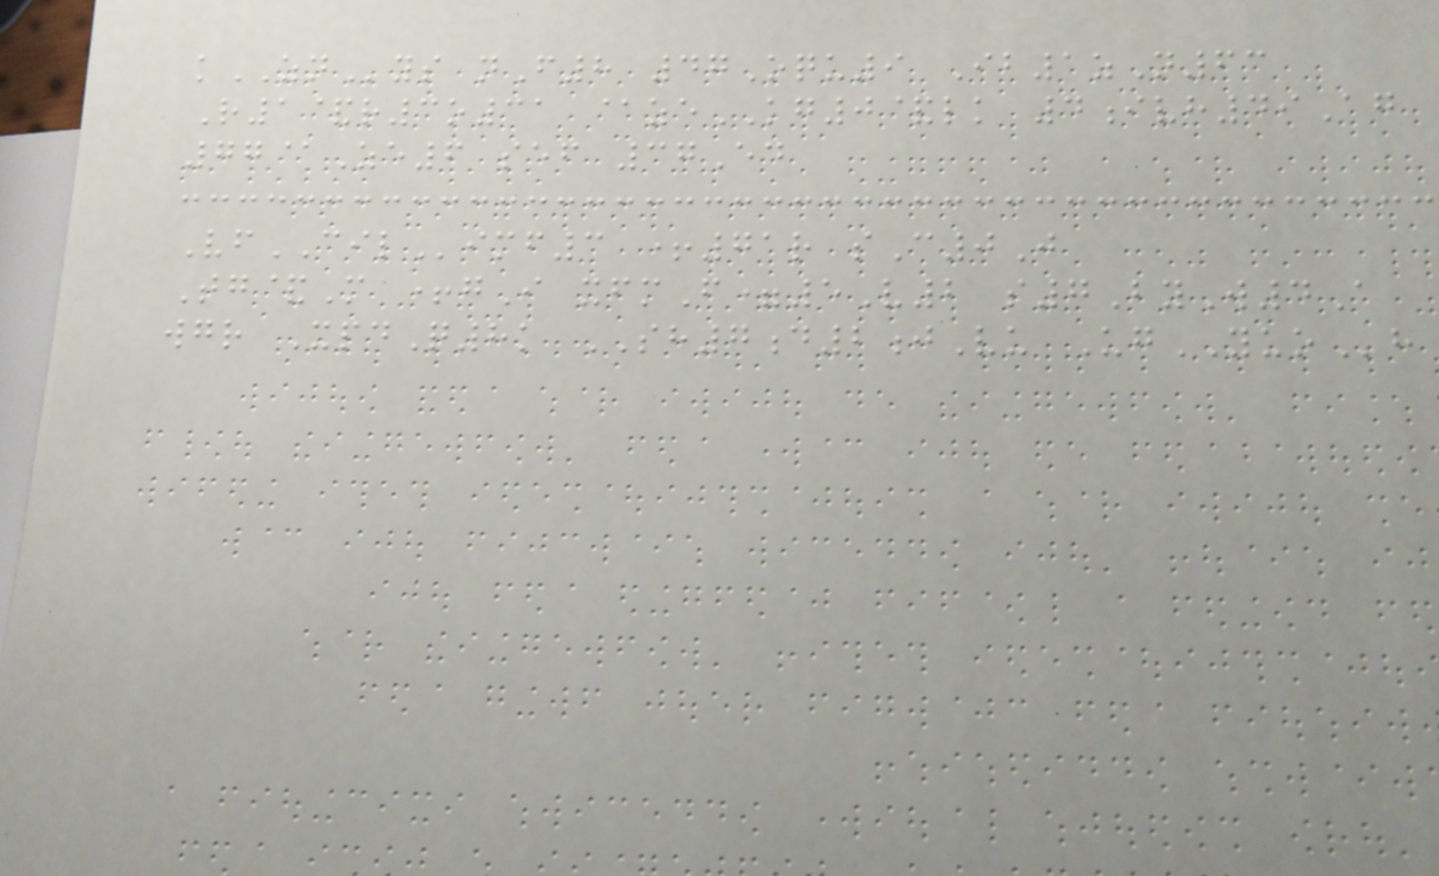kZNys nF8 47Oqu9 Ib1zN63
R1&r3o31 @zeKG0&lk 4ivh49Ag
77@Ze6 sef 37Ed
VfCILimf3 +71r sC0J
Tg&M +gI xfmF=5V2 s7ByW4A
wgr XpdQ8k SH7d2jVu UgYUOh
